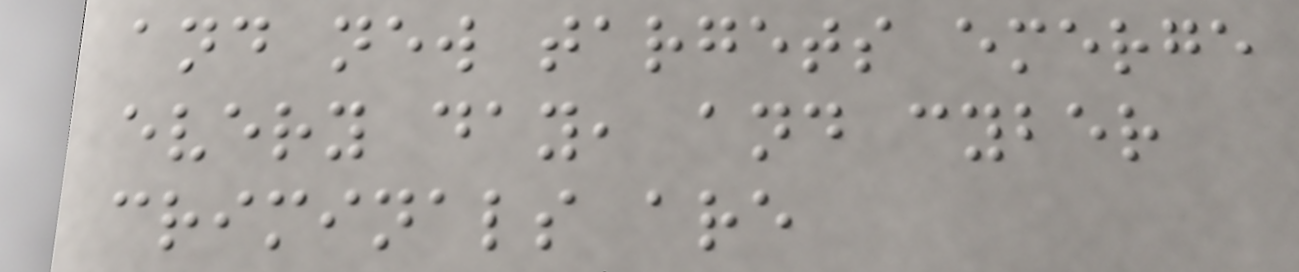and new targets emerge
every day, and cyber
criminals are
